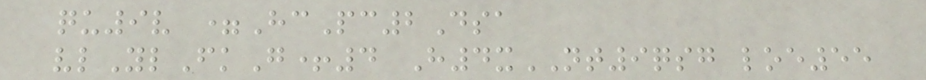qu9v =HcPc2Dsa
vlYlFkG+4 H4xNT9qsg loe55
